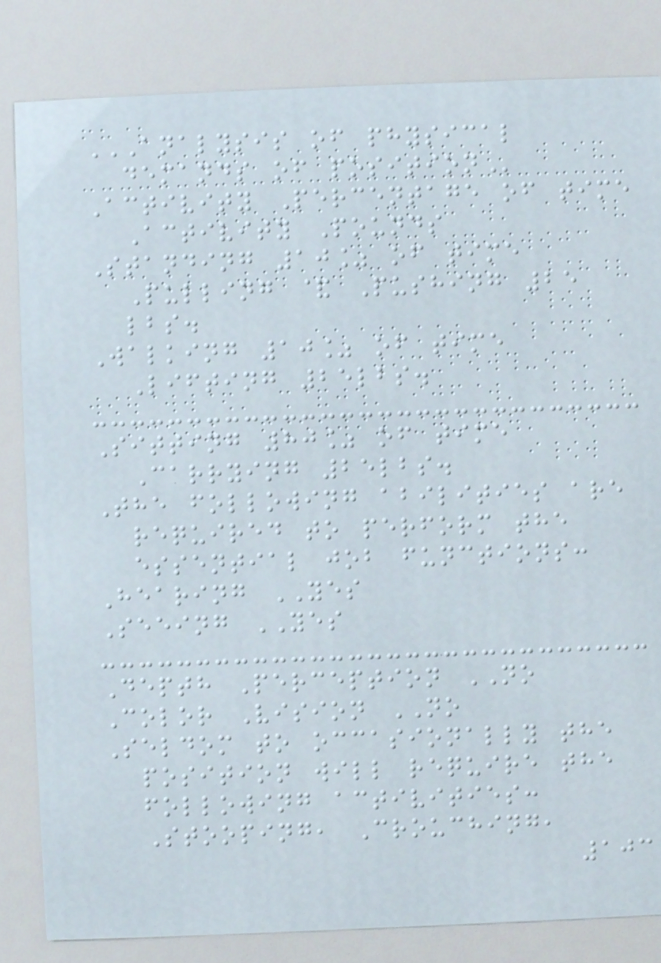ANALYSIS OF PHYSICAL
DEMANDS OF POSITION
Activity Percentage of time
Activity Pounds
Standing 10% of time
Pulling & Pushing 25
lbs.
Walking 10% of time
Lifting 25lbs.
Sitting 80% of time
Carrying 25lbs.
The following abilities are
required to perform the
essential job functions:
Hearing YES
Seeing YES
Depth Perception NO
Color Vision NO
Seldom to occasionally the
position will require the
following activities:
Stooping, Crouching,
103
